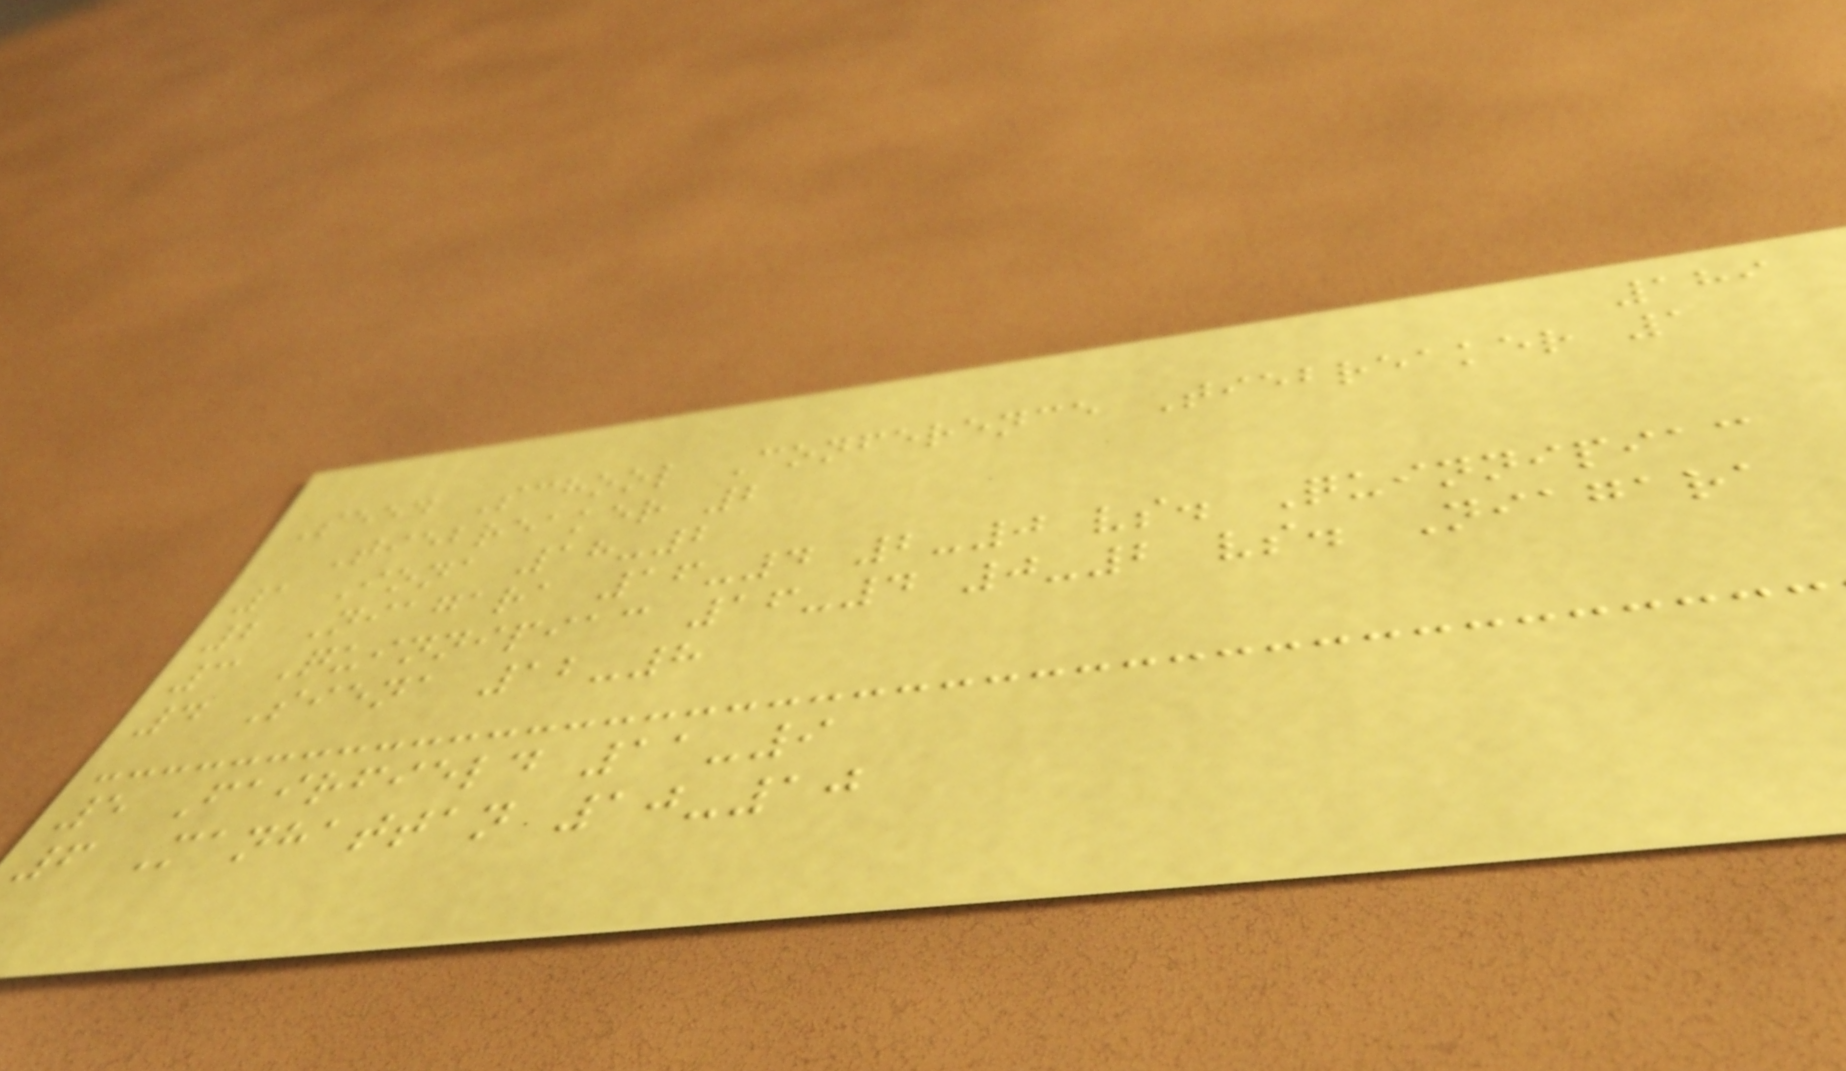189
Seed School Conference Tiebreaker 1
Tiebreaker 2
1 Iona 18-2
2 Niagara 16-4 2-0 vs. Quinnipiac
3 Quinnipiac 16-4 0-2 vs. Niagara
4 Siena 12-8
5 Fairfield 11-9
6 Manhattan 10-10
